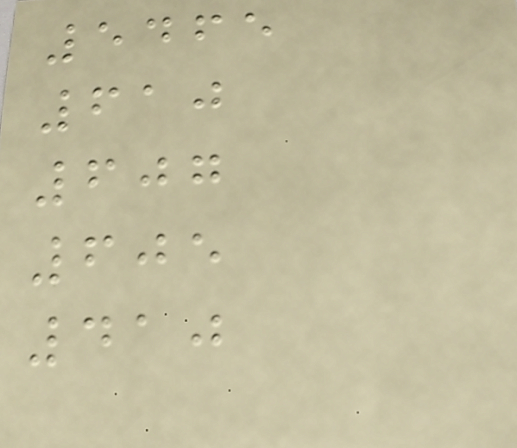5465
610
607
605
410
